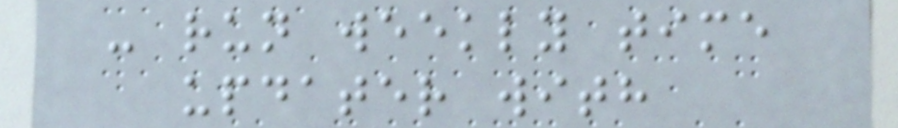- run weekly time
updater with
